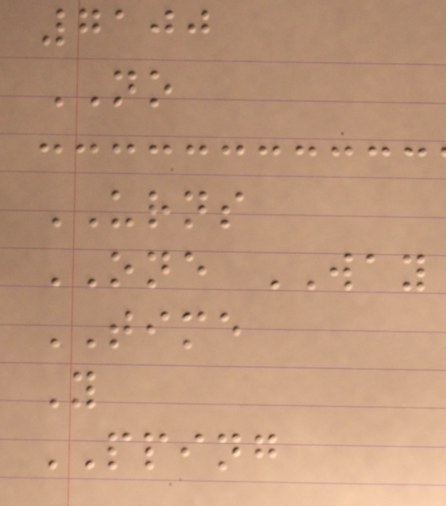7100
NO
URNS
ONE WAY
TIME
Y
PPING
